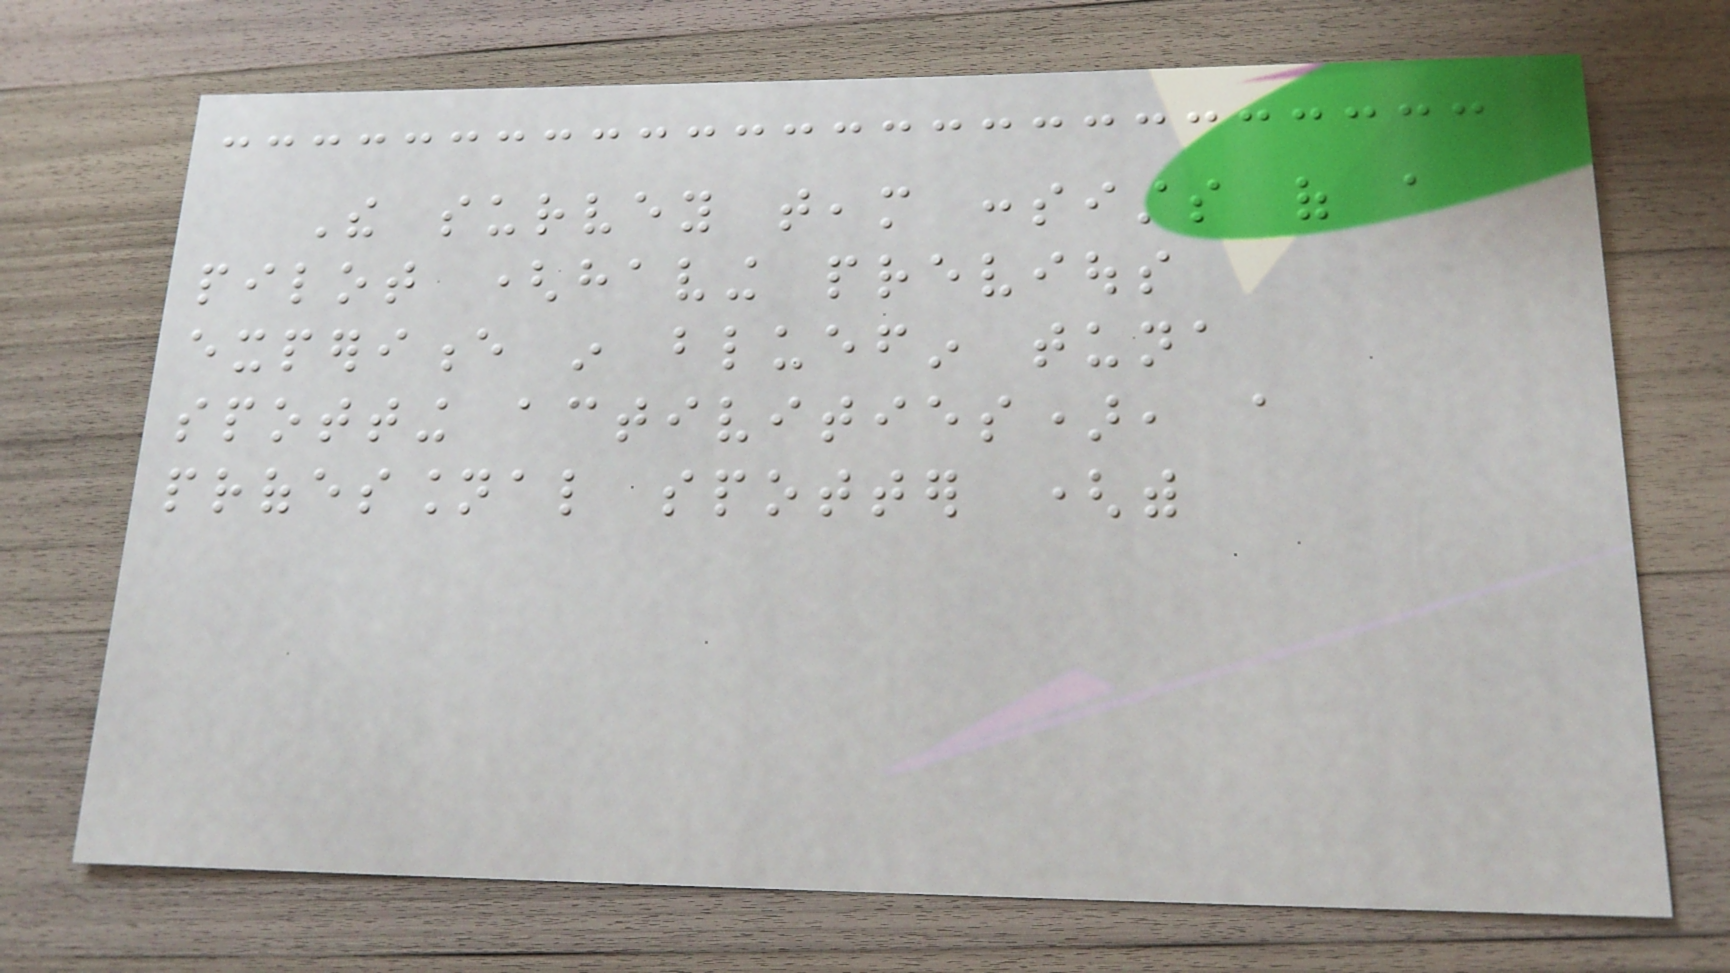The survey team consists of a
pilot (having previous
experience in bluefin tuna
spotting activities), a
professional spotter (with
